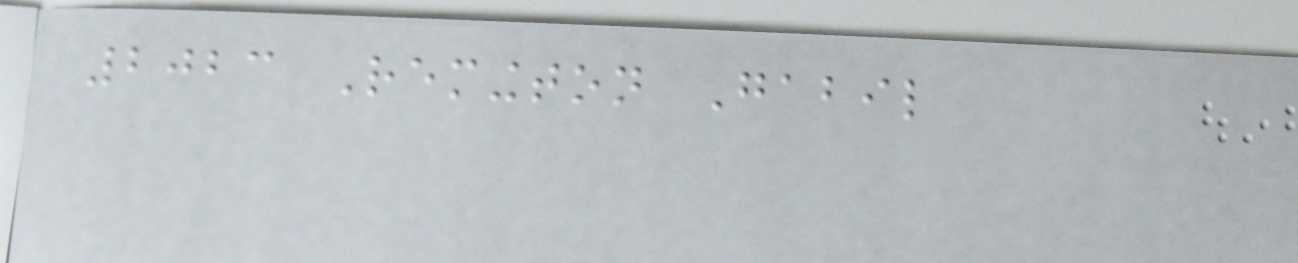2023 Remington Gabil
